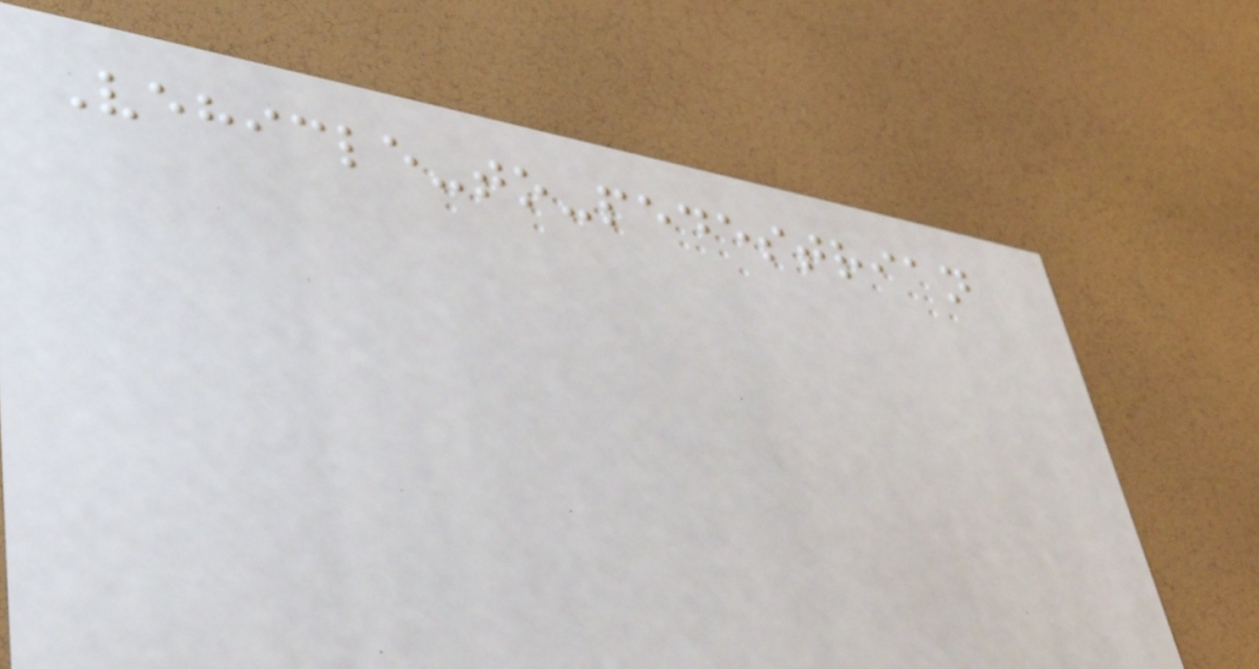Vehicle-to-pedestrian
